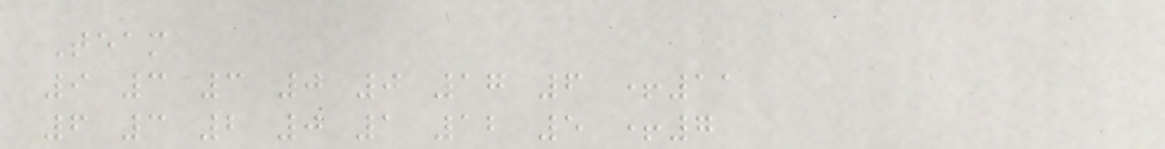Team
9 3 3 0 0 17 6 +11
6 3 2 0 1 12 5 +7
